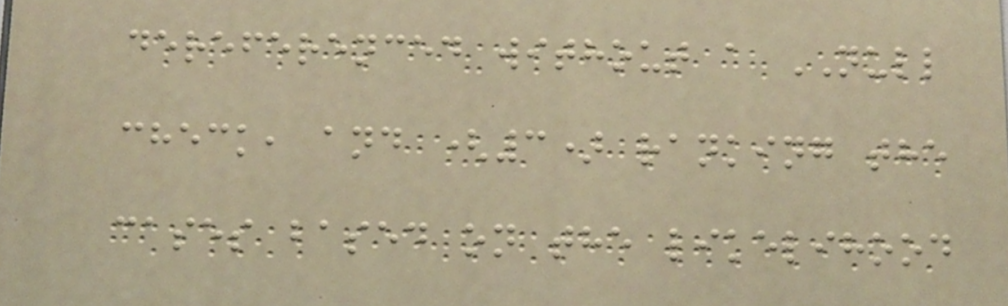dereferenced without a NULL
check, and (3) ranking the
cases based on the likelihood
